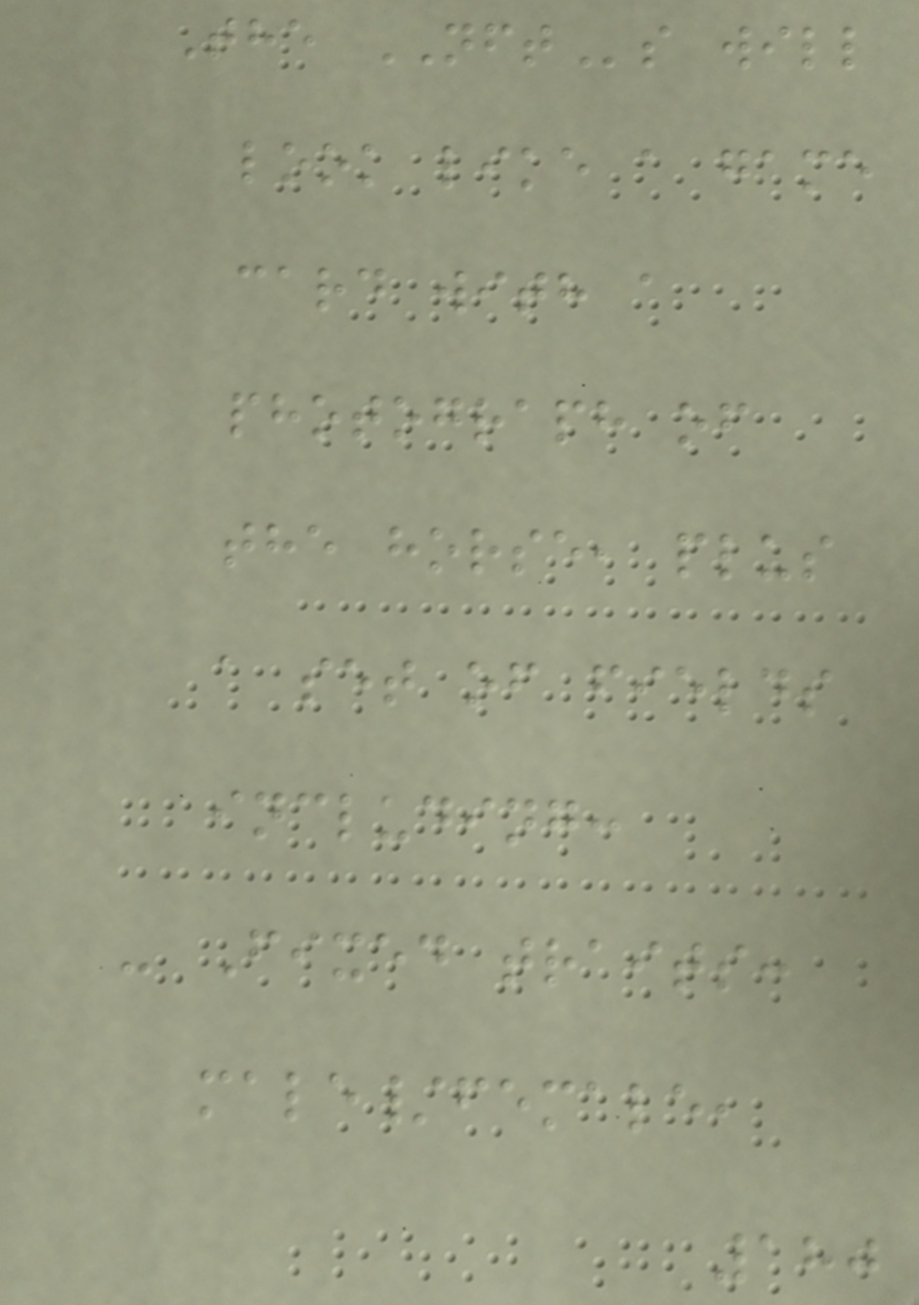The NFTs will
look like a game
card with a
photograph of
the horse, plus
a set of fields
including:
- Fixed traits:
male/female,
180
